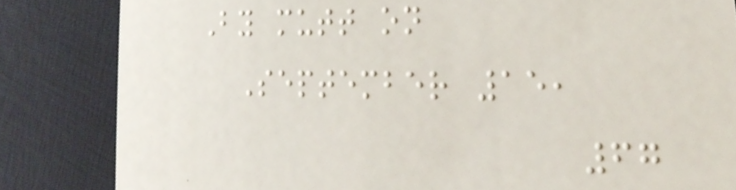By mutt on
September 15,
67
